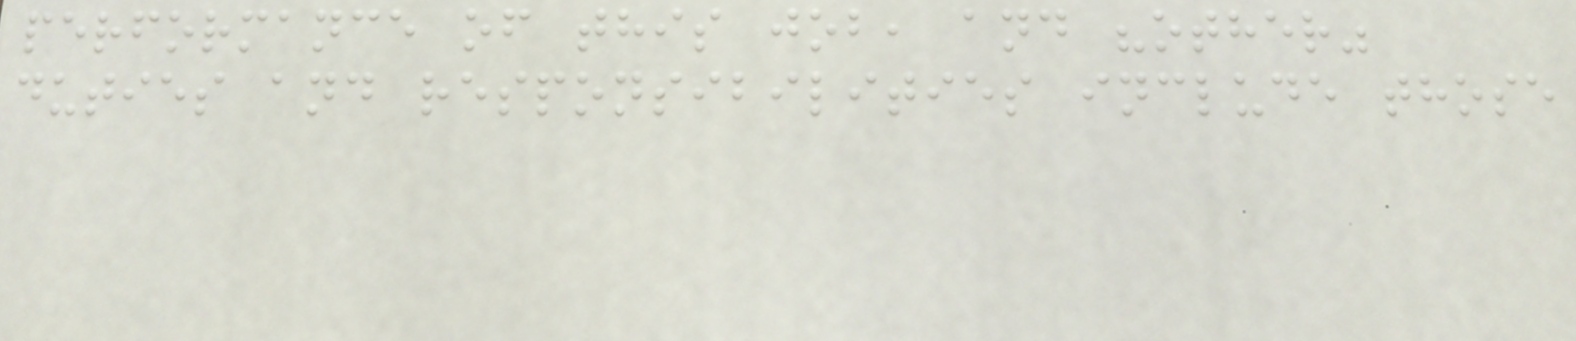performance of this job, and "other"
duties and responsibilities include those
